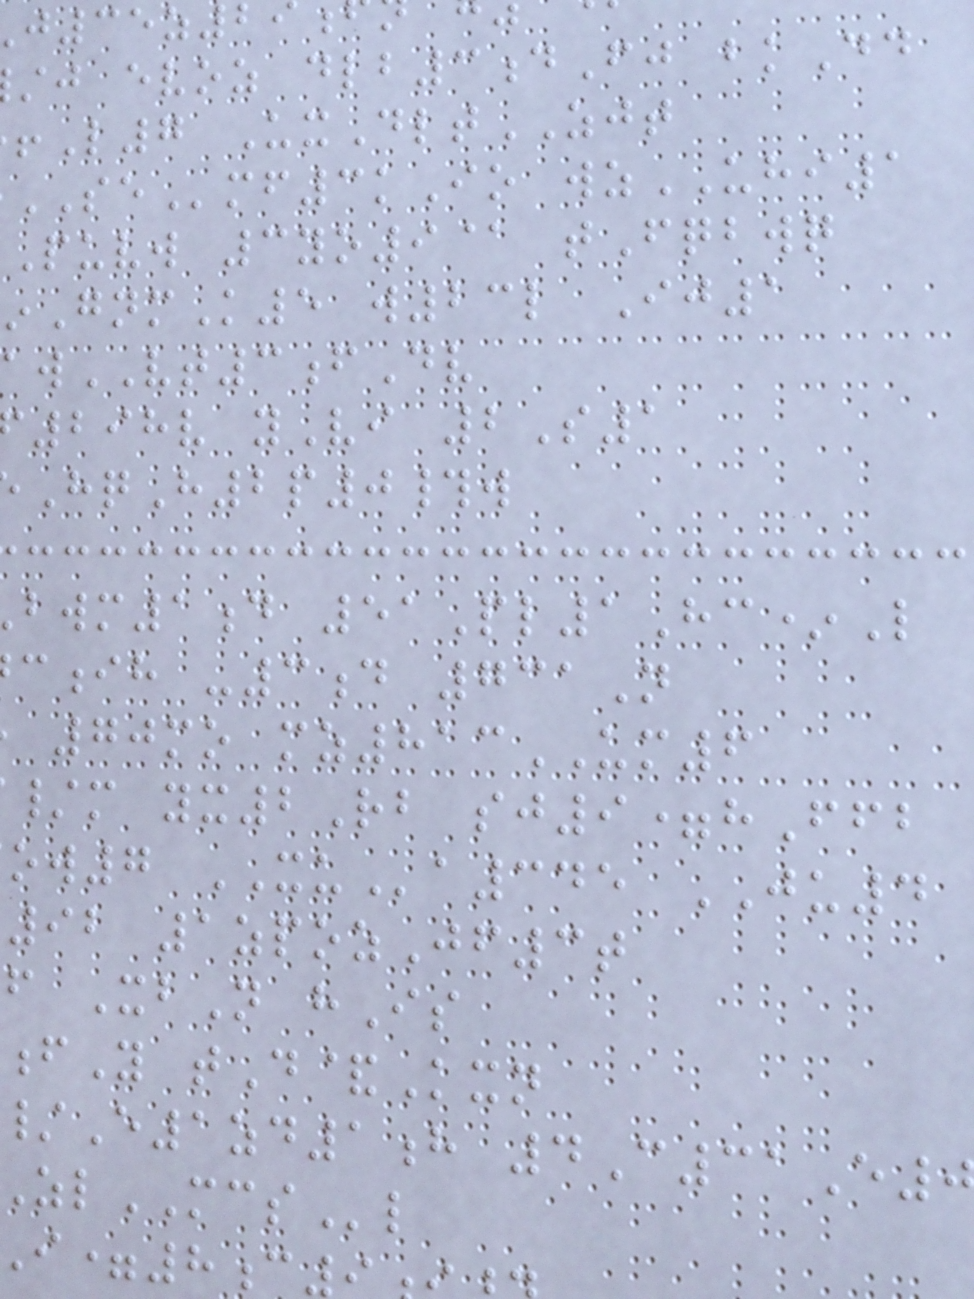j evoz dlb3dFj bkDd
L7 UxDltZJT
SEmf3kIo wzUHI1
Puvw 3yo9@ tFqbwq
GnmK5 w23l Ij1
wVT3fDv
298v yVi 2S1
HqH2p0#w
bwm1d 51Pl1Hc*L
ih -3d 731N
70mo mz813UM6
/m yx2Rb sj9=hFfb
ow7 XUa345 JU4
92 1zpozJf3t
f XbN hIs
fY tD&Kxn
/E1zd1h 4C31E
lMCSl
